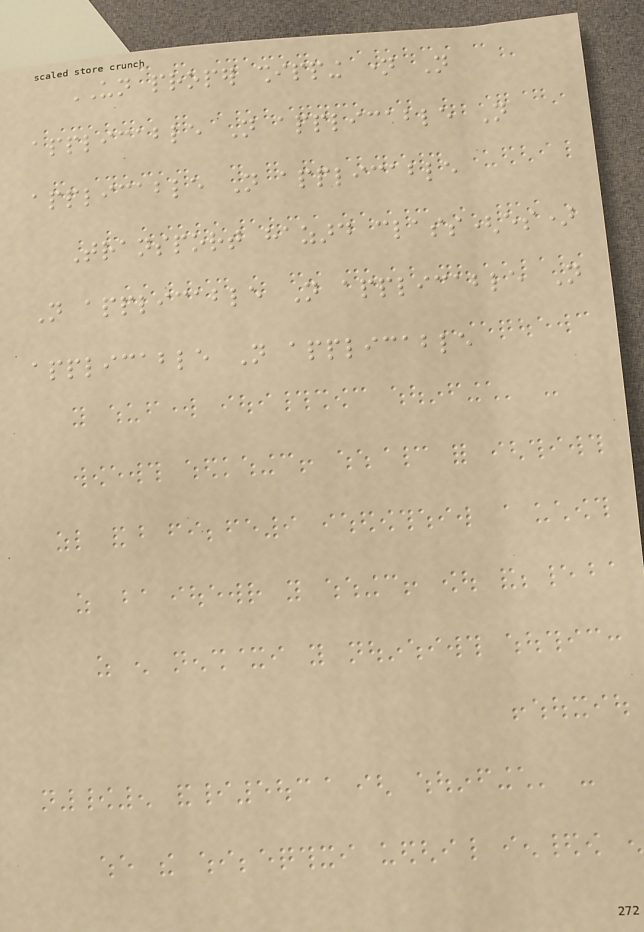UN proper shipping name Not
applicable Not applicable Not
applicable Not applicable
Transport hazard class(es)
Not applicable Not applicable Not
applicable Not applicable
